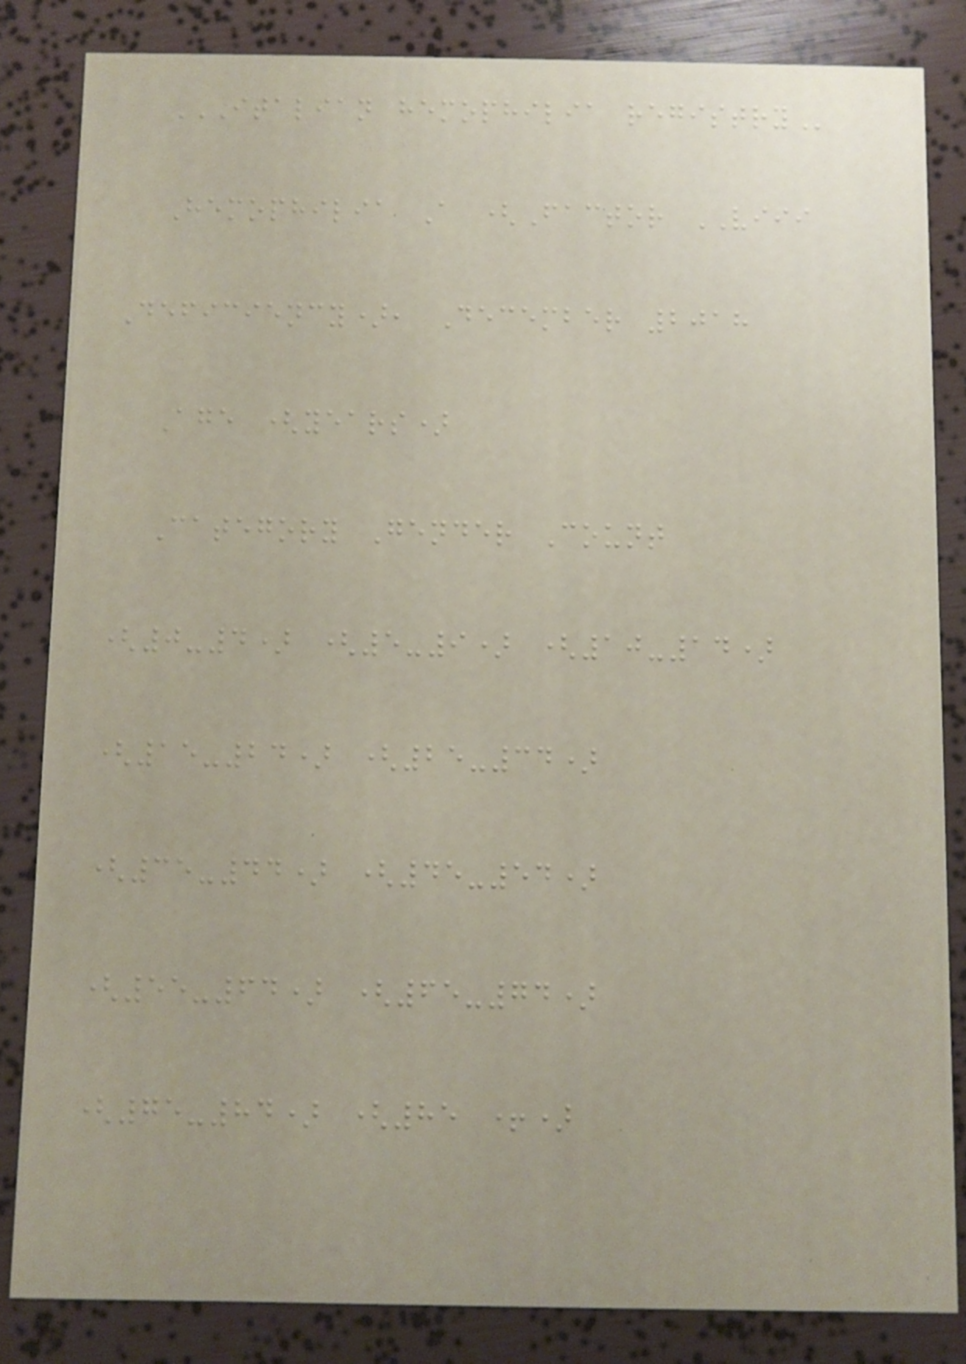ITALIAN HEMOPHILIA REGISTRY
Hemophilia A (Factor VIII
Deficiency), December 2018
Age (years)
Category Gender Count
(0-4) (5-9) (10-14)
(15-24) (25-34)
(35-44) (45-54)
(55-64) (65-74)
(75-84) (85 +)
